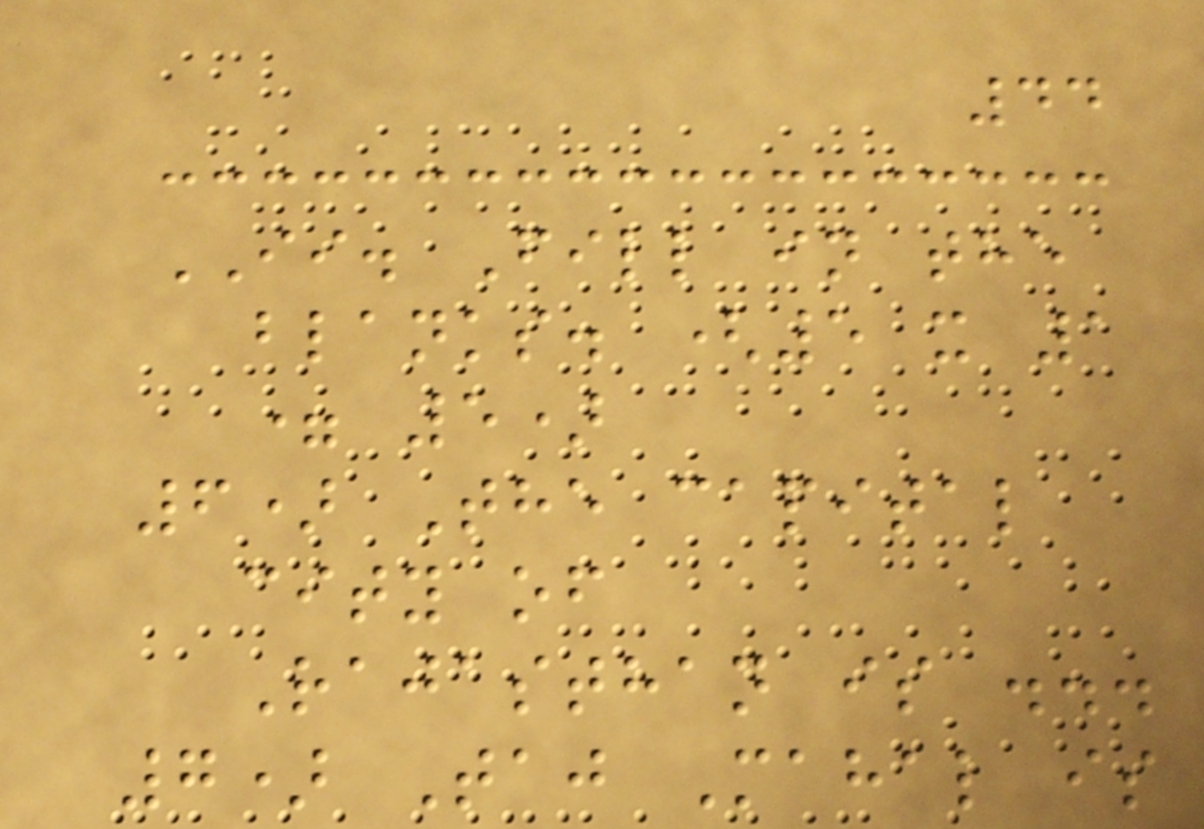44
II. Fill in the
blanks. (5 x 1
= 5)
6) The capital
city of
Rajasthan is ...
7) Taj Mahal is
